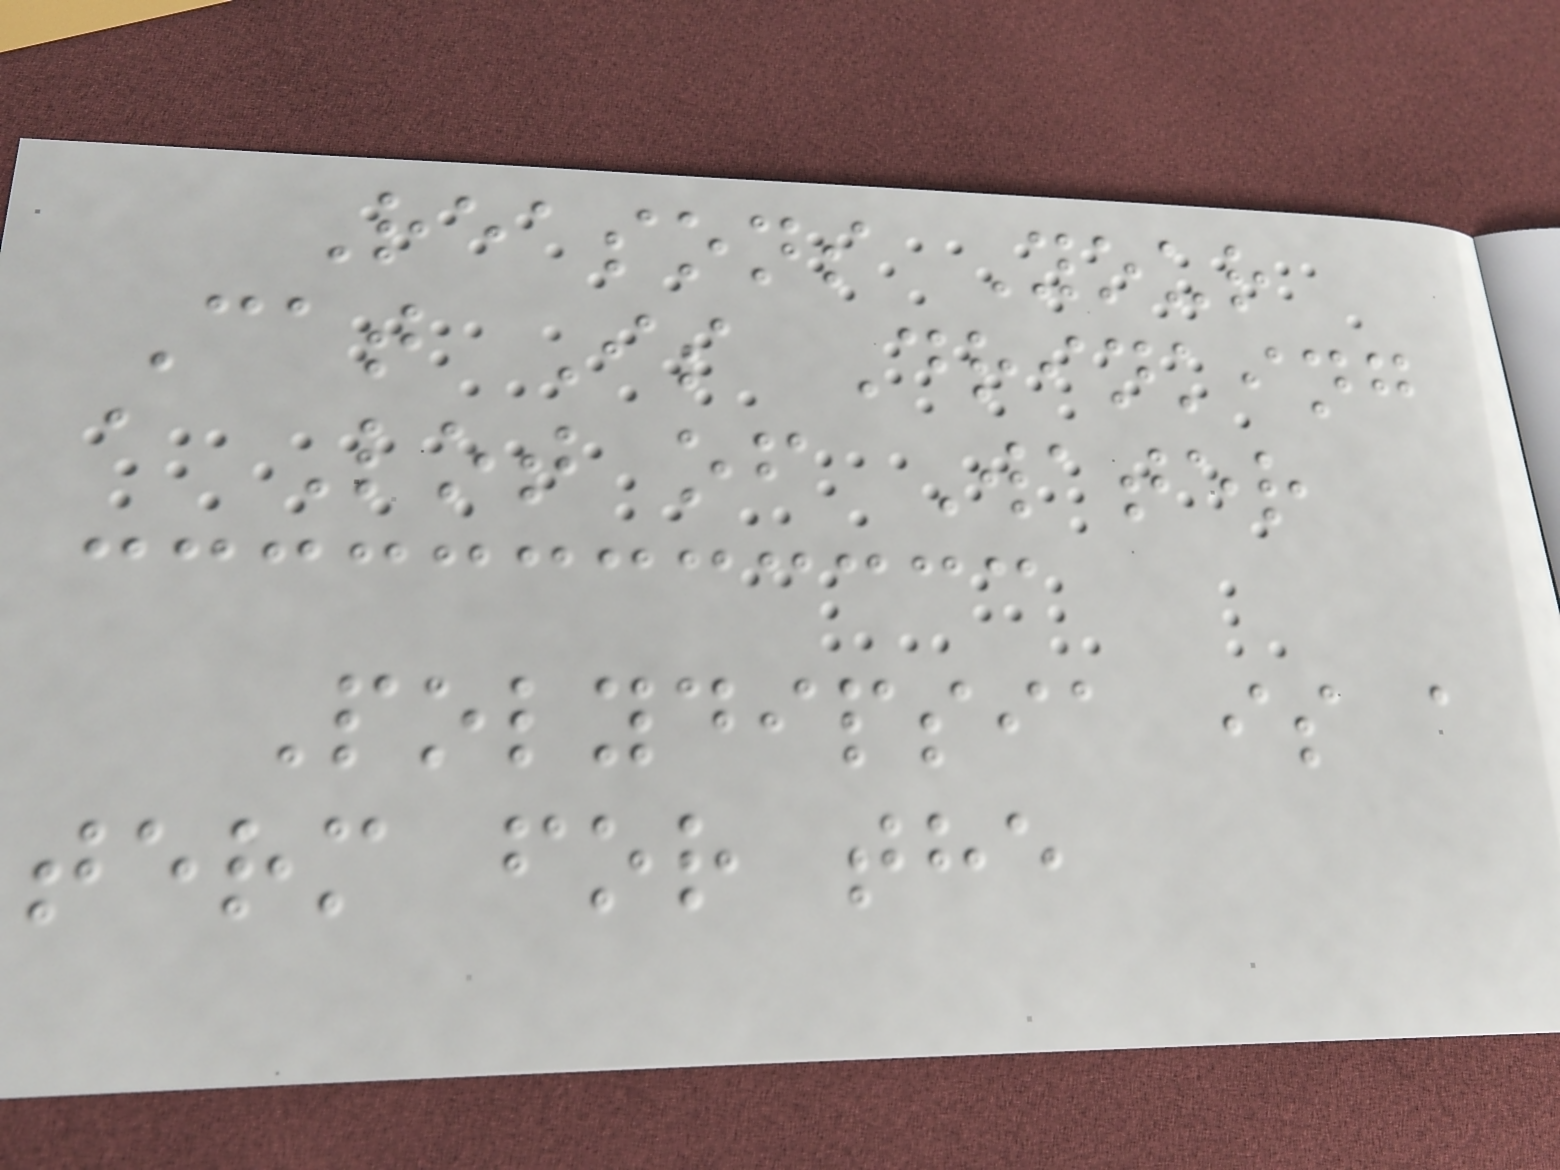Reasons Your
Cat Is Drinking
a Lot of Water
Polydipsia is a
term for the
